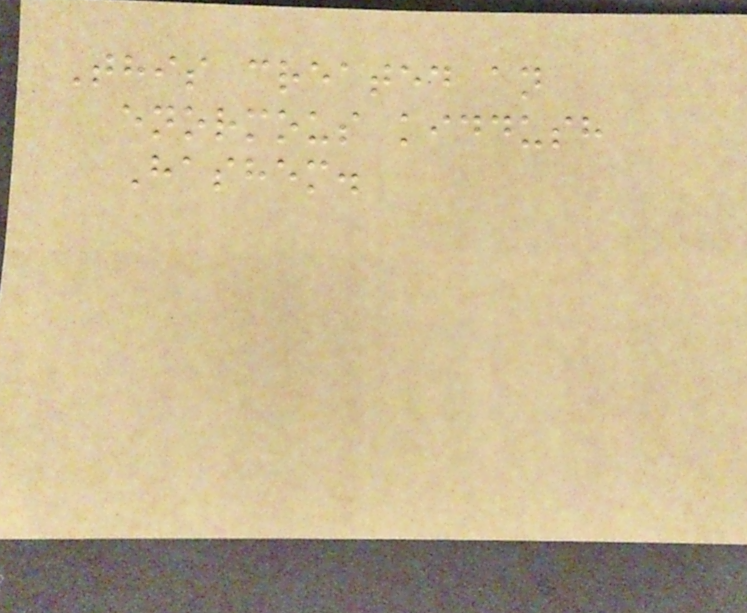This created an
enormous kiddush
Hashem.
